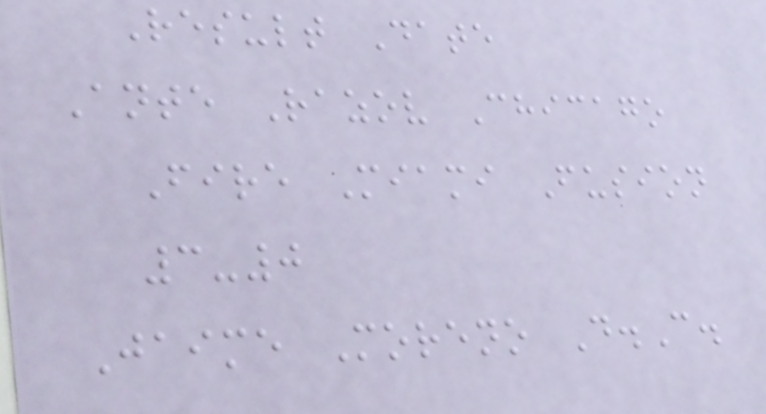Result Date
Ante Razov Chicago
Fire Miami Fusion
3-0
Jaime Moreno D.C.
